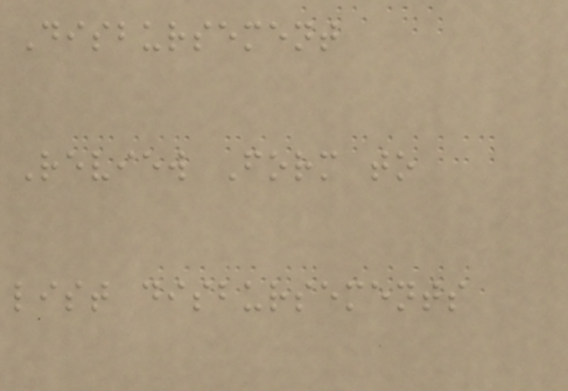Disbursement
Review Form to
list disbursements
